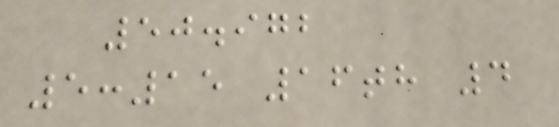50.972
5:15 16th 4
